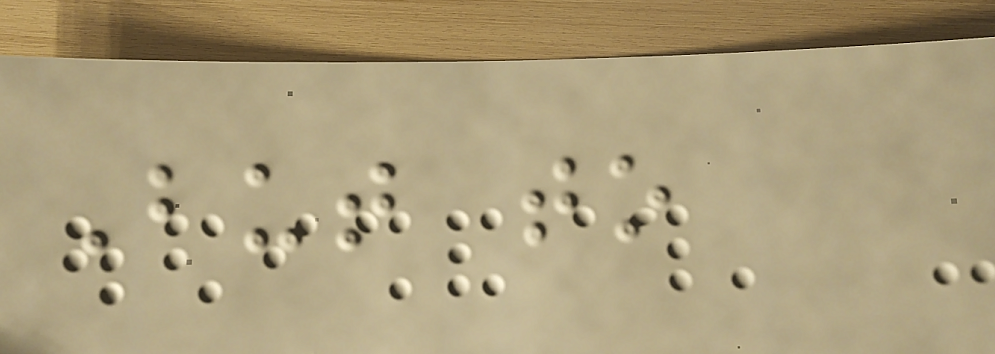But to
